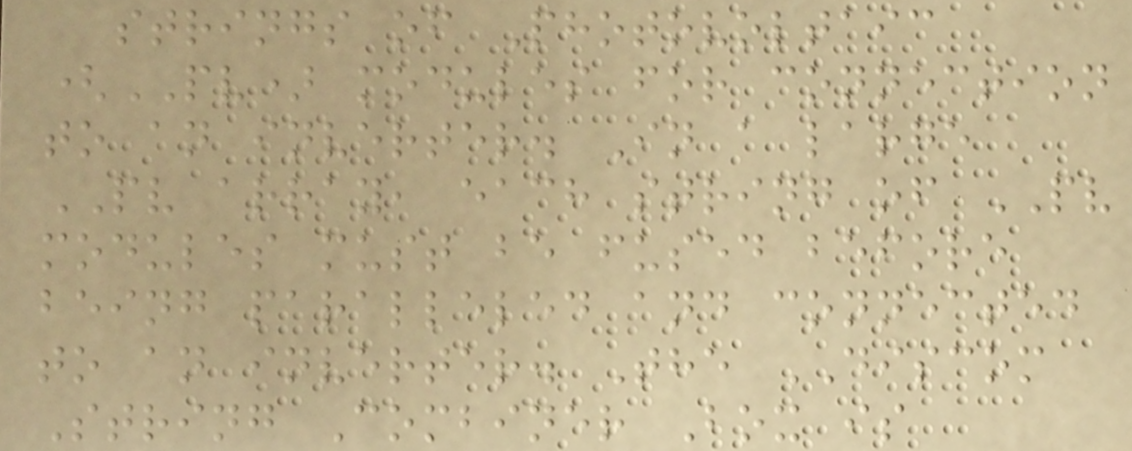strings of Photovoltaic
(PV) modules for connection
to an inverter. In a large
PV array, each string of PV
modules must be fused before
being paralleled and connected
to an inverter. The DISCOM
String Combiner Box is
